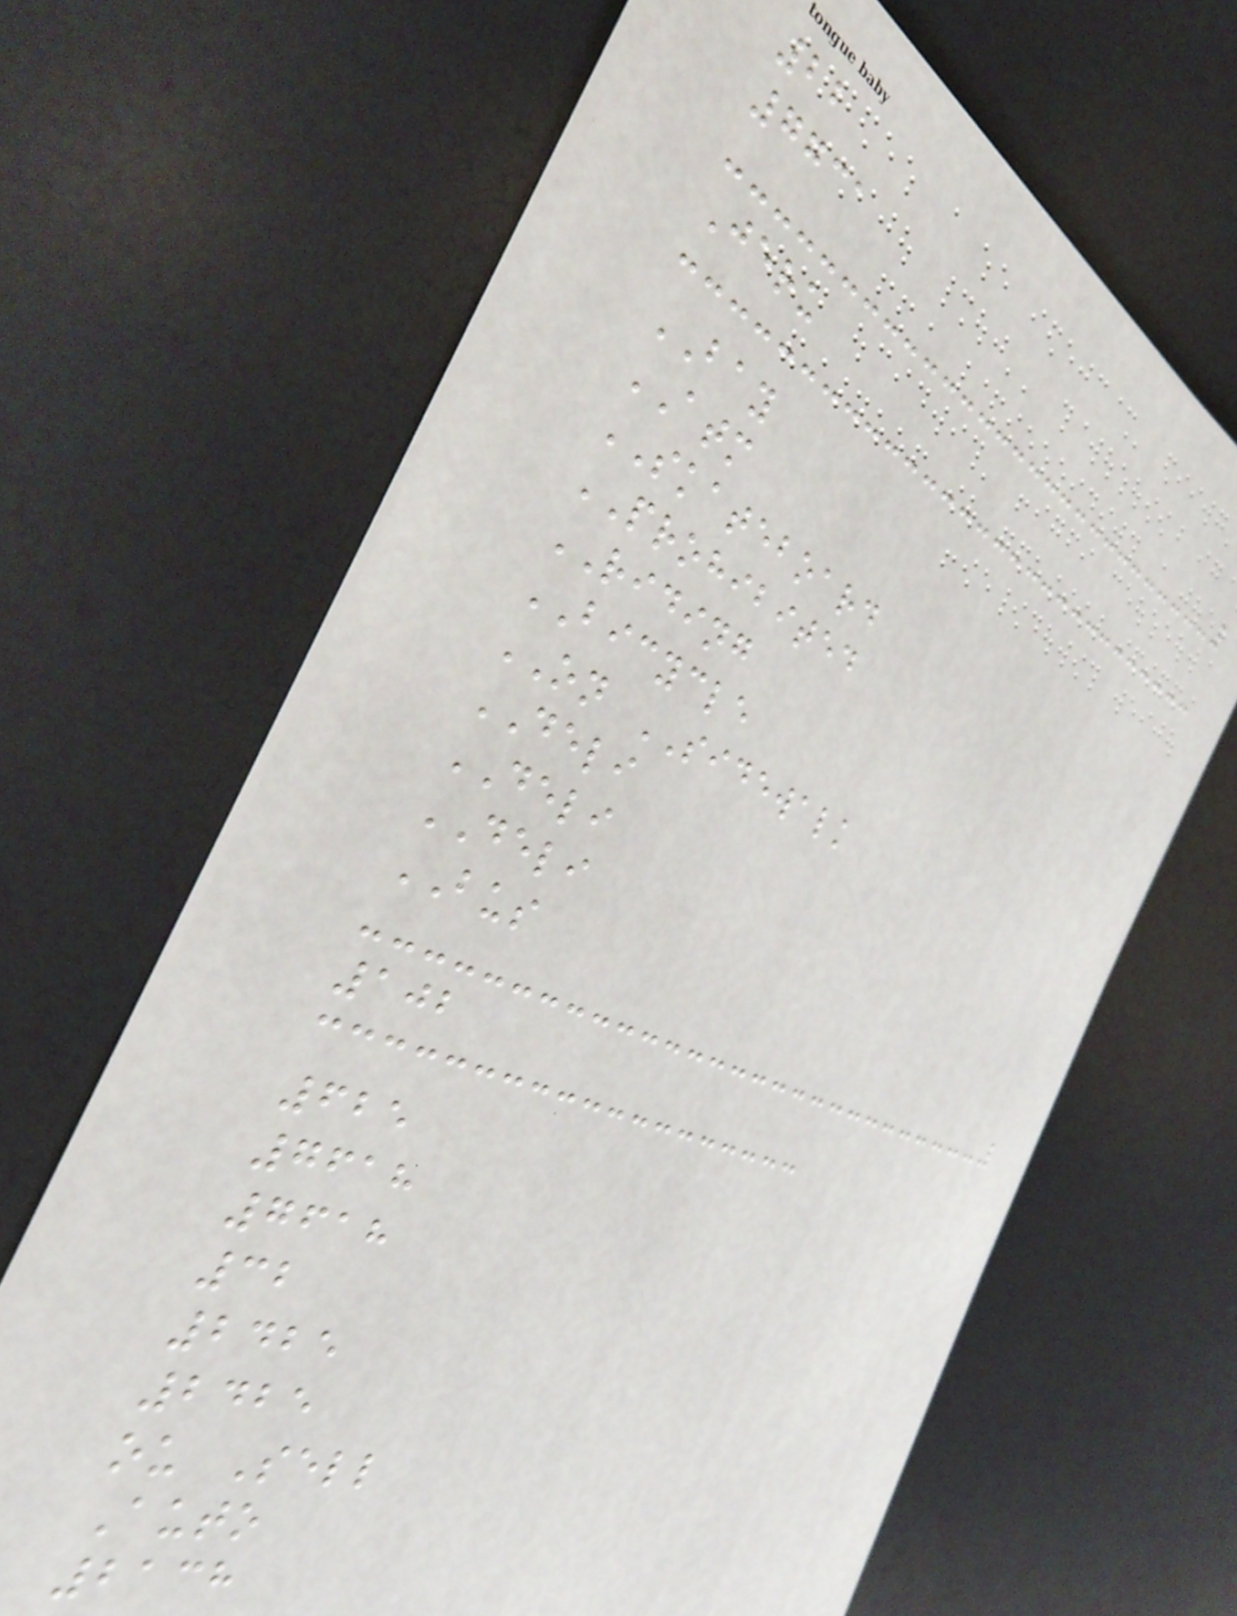22
7731
Jeru
BAY
ATM
SKATEBOARD
PROHIBITED
RIDING
BICYCLE
ON SIDEWALK
DELI
DELI
DELI
BUS
102
625
7618
7618
32
2425
2425
ou Sell
Auto
2138
